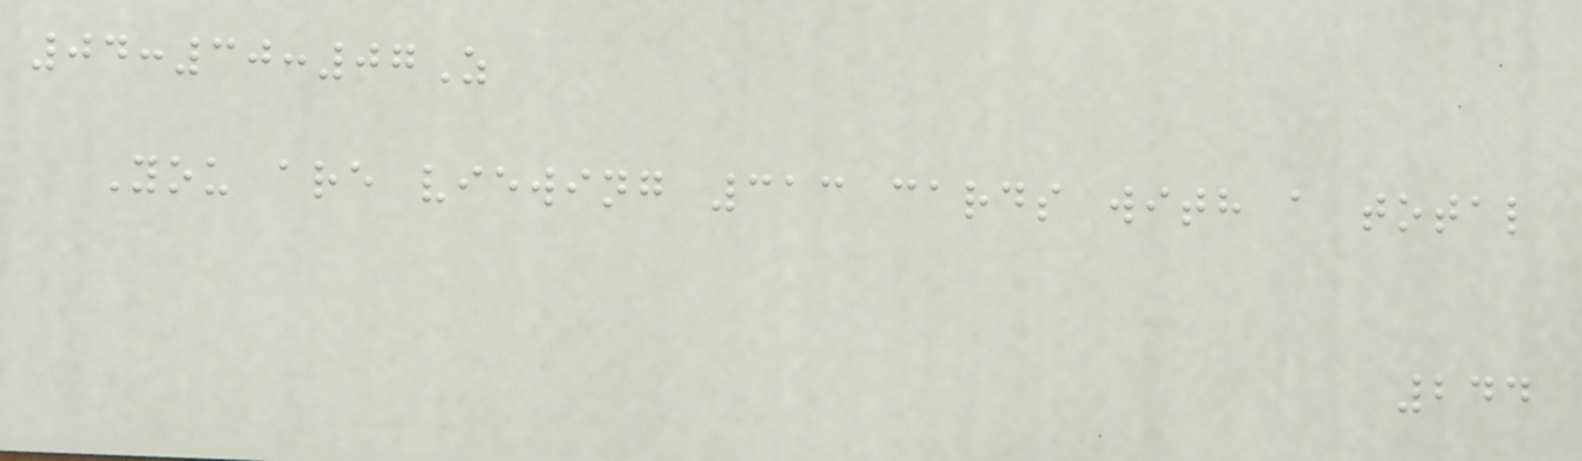04:30:07Z
You are viewing 313 cards with a total
244
